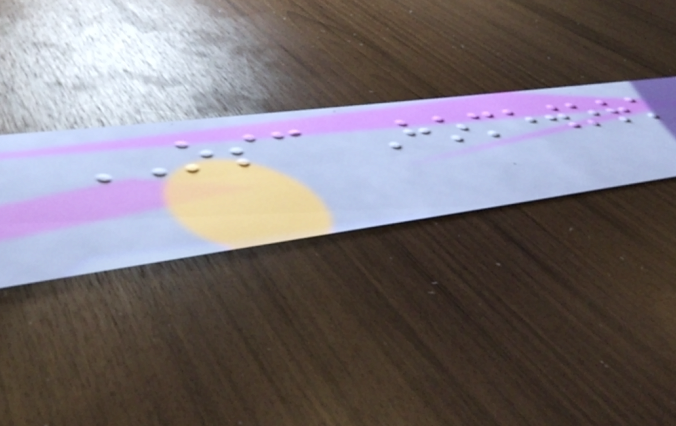OSC Homework
